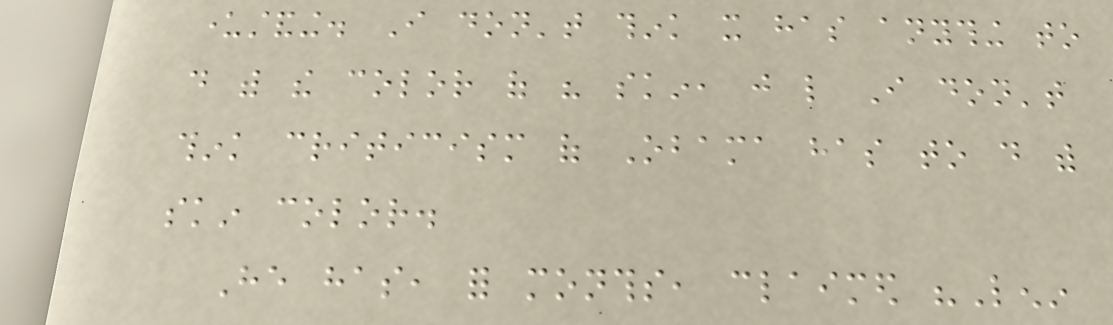understanding. I don't think it has anything to
do with the color of his skin, just like I don't
think criticism of Obama has to do with
skin color.
He has, for months, claimed "Lenin
